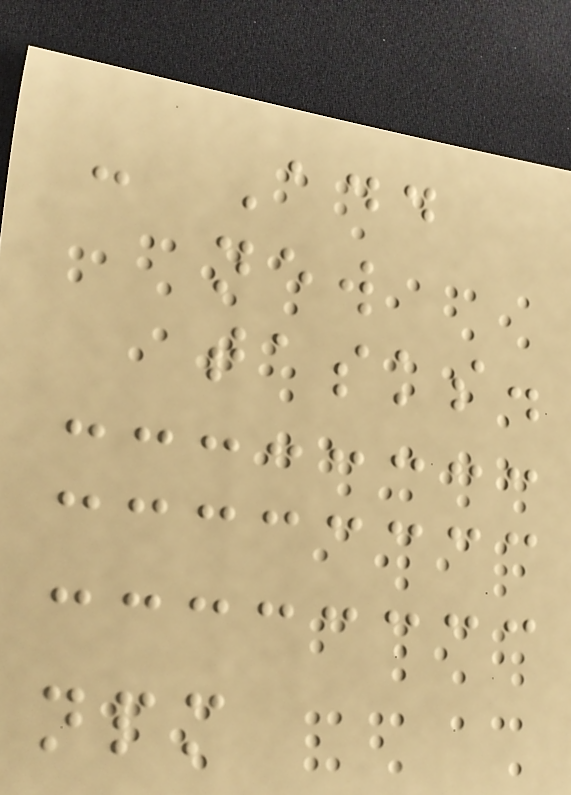- Add
new
tasks.
npm
